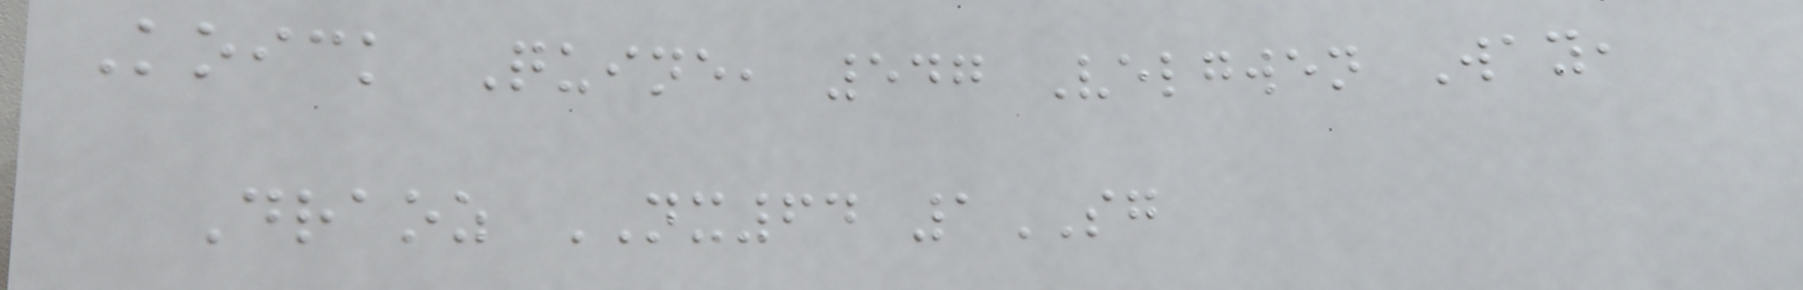Koick Quine, 547 Velgwen Way,
Draoz NX64 1SG
